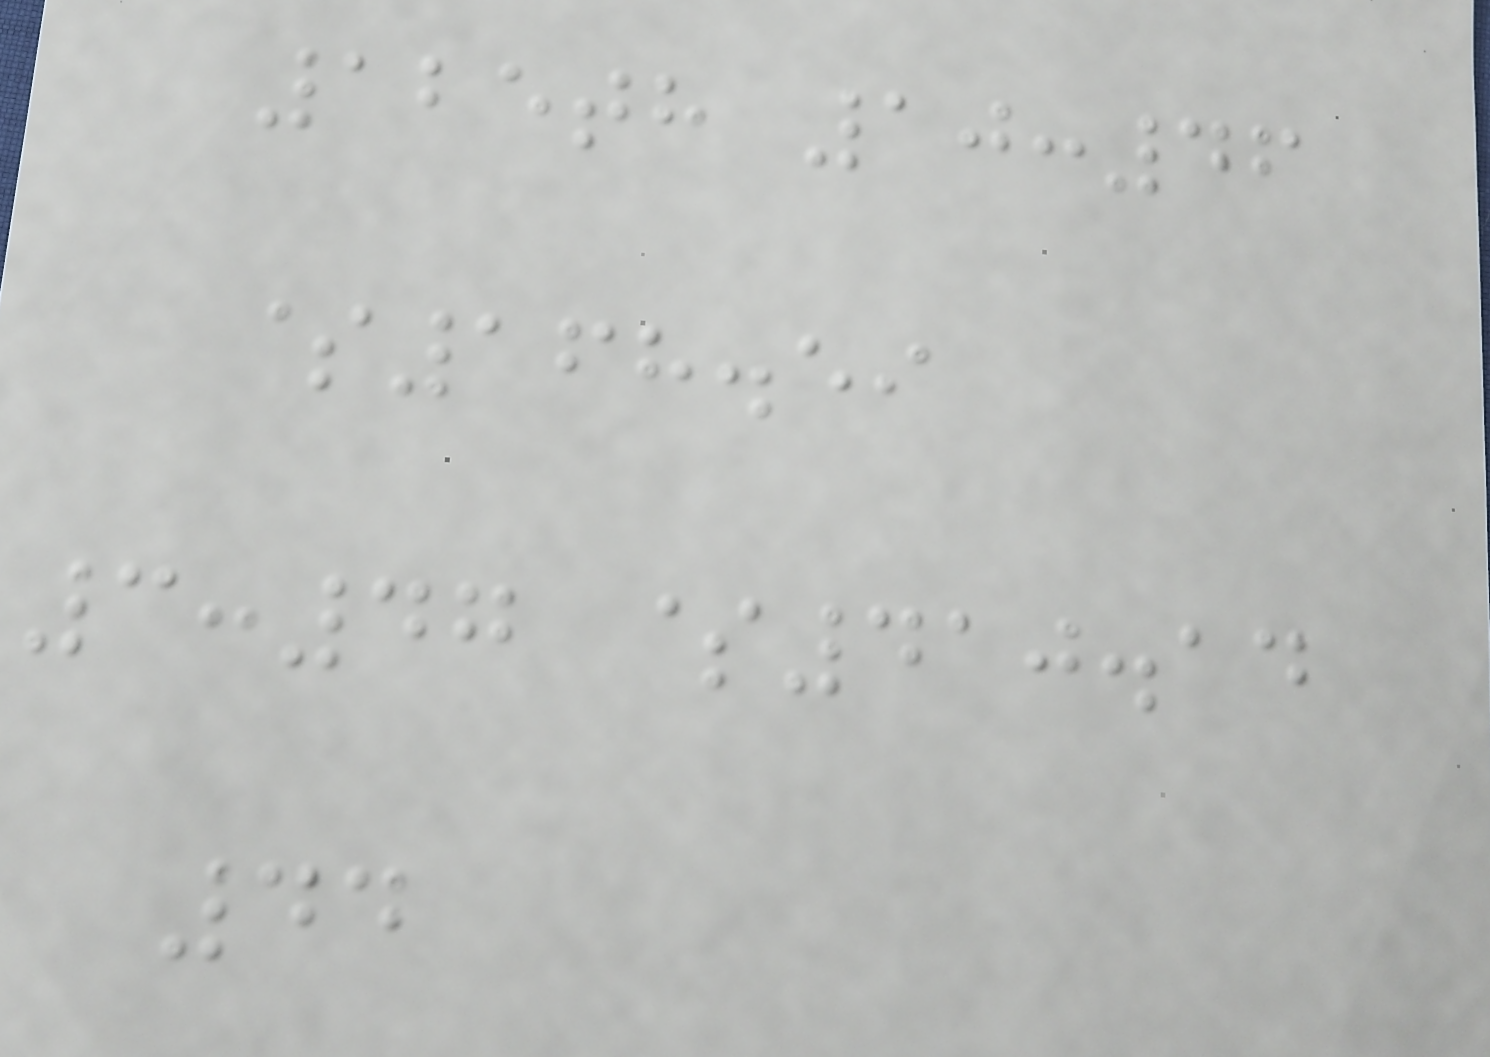125th 10:46
$168.59
3:47 $410.14
44
